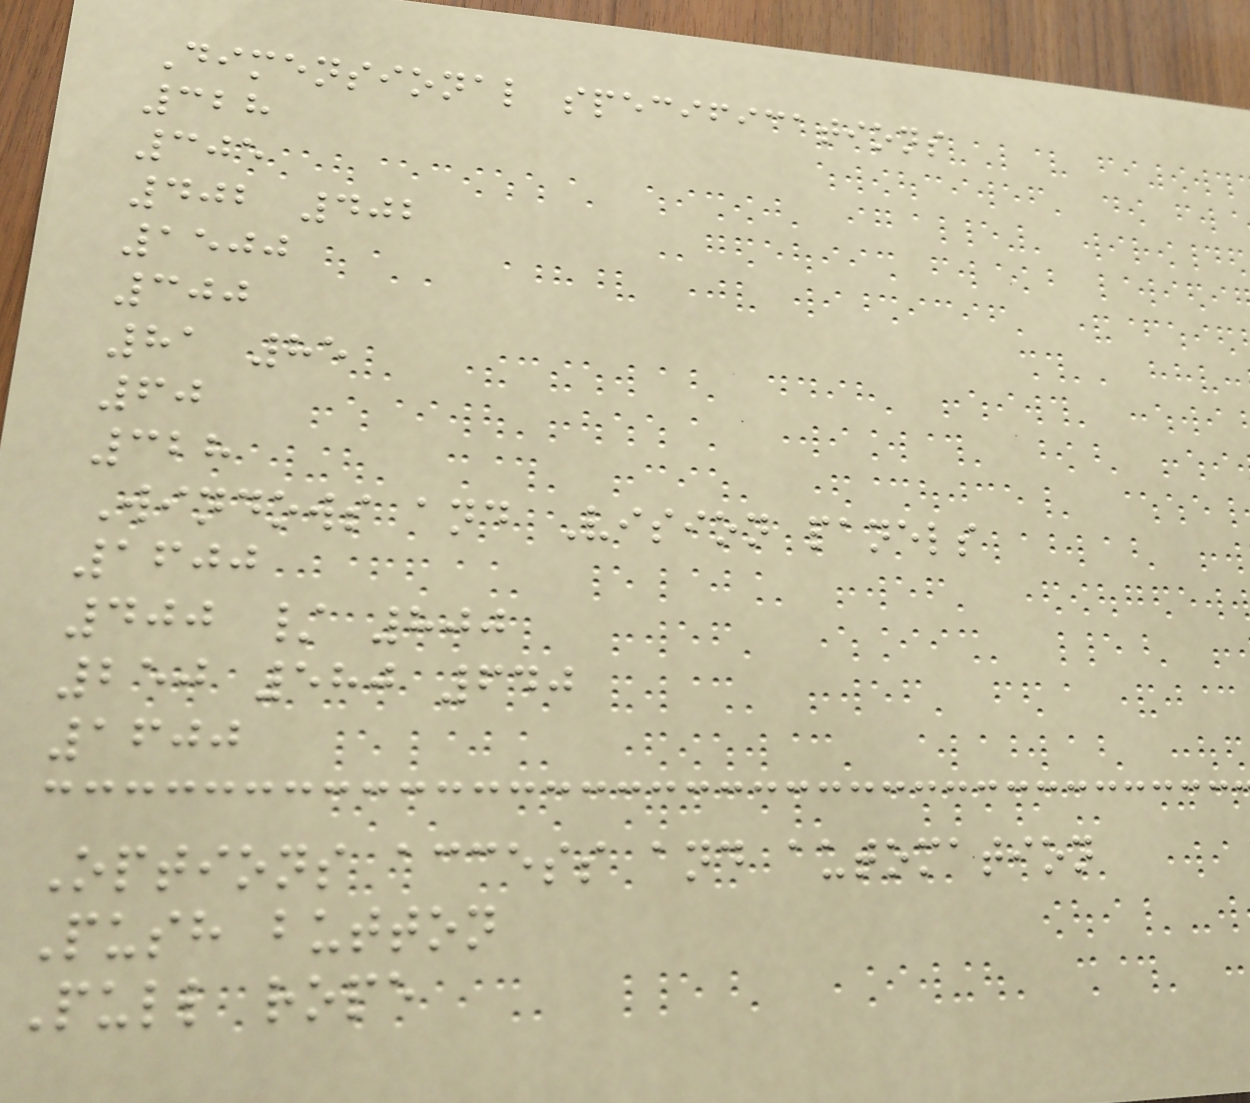Dimensional specifications
328
305
402 402
1500
300
81 85
60
328
Windows and Vision panels
1600
400 / 800
250 580 640
1600
Options access and automation
Push button
Pull rope
